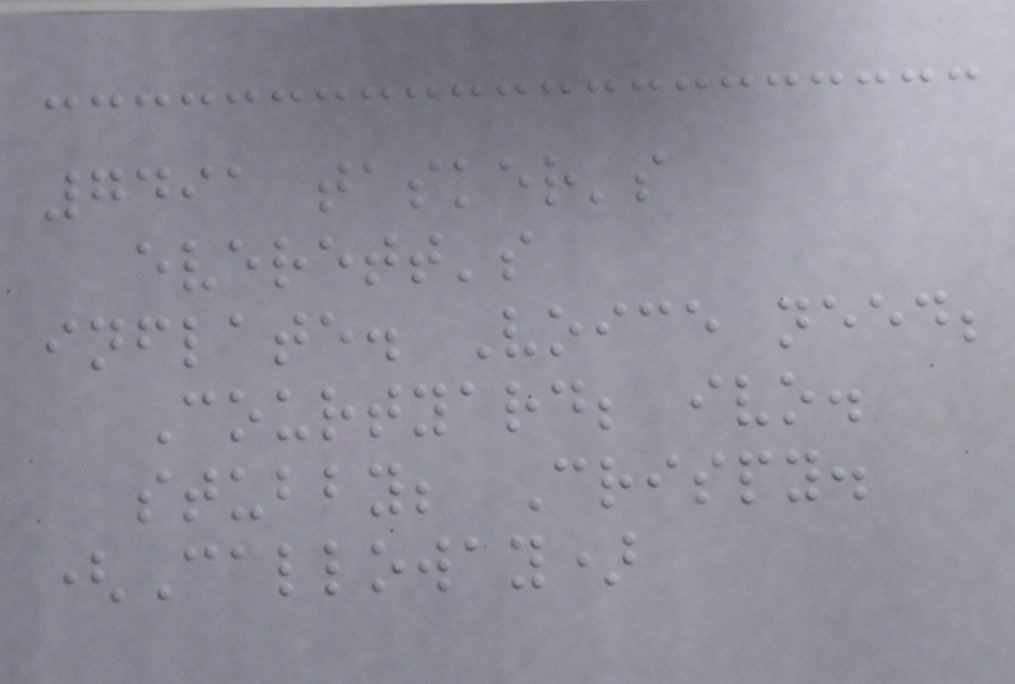7491 tasker's
everett's
inflate. Voice need;
Courtyard; ivo.
stubby; Crispy.
(Calloway)
